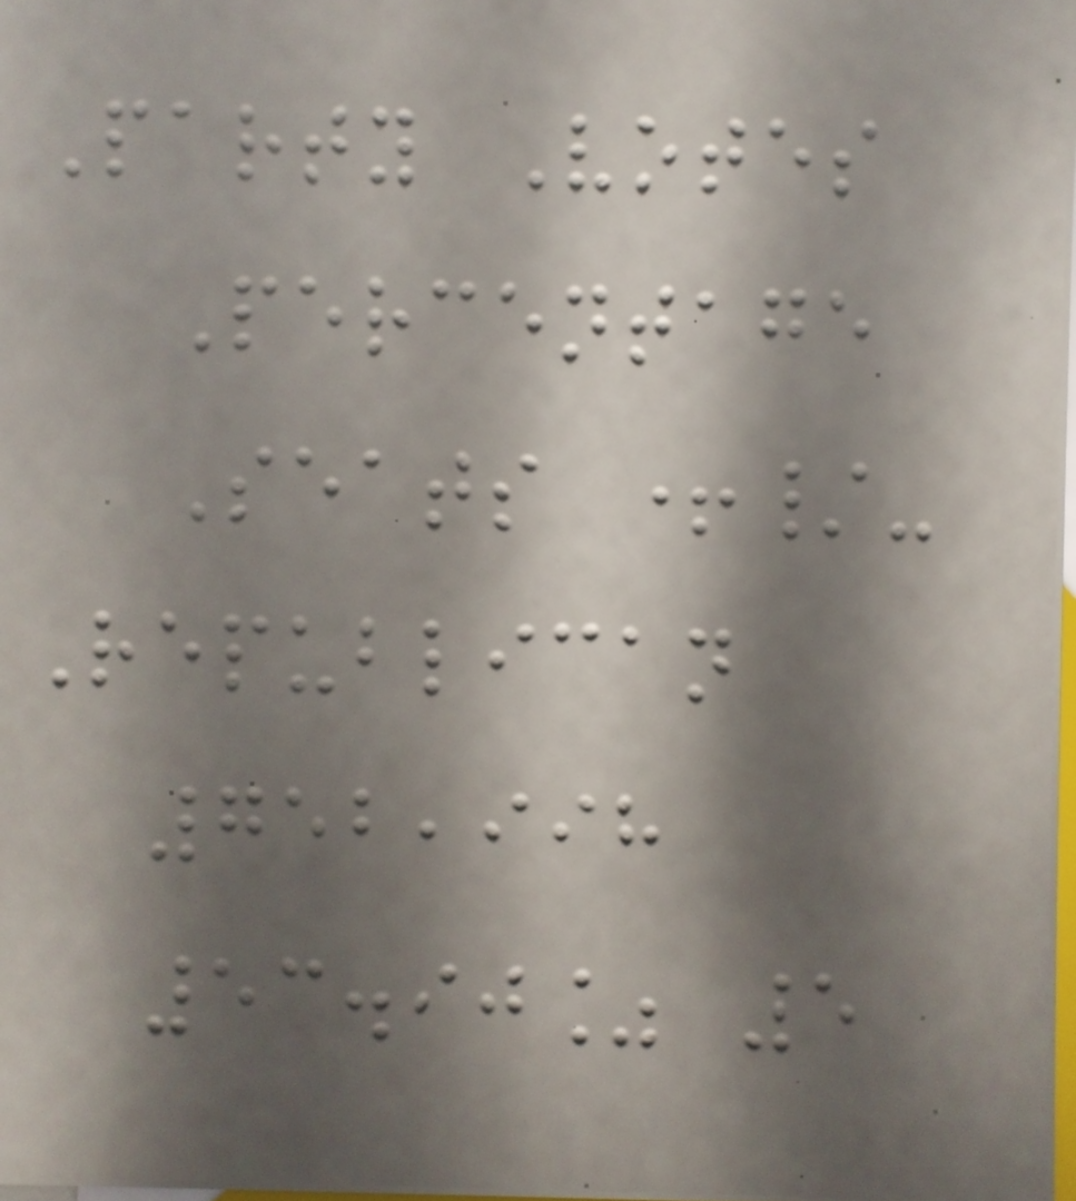Party Votes
Percentage
Seats +/-
Republican
752,998
53.90% 5
